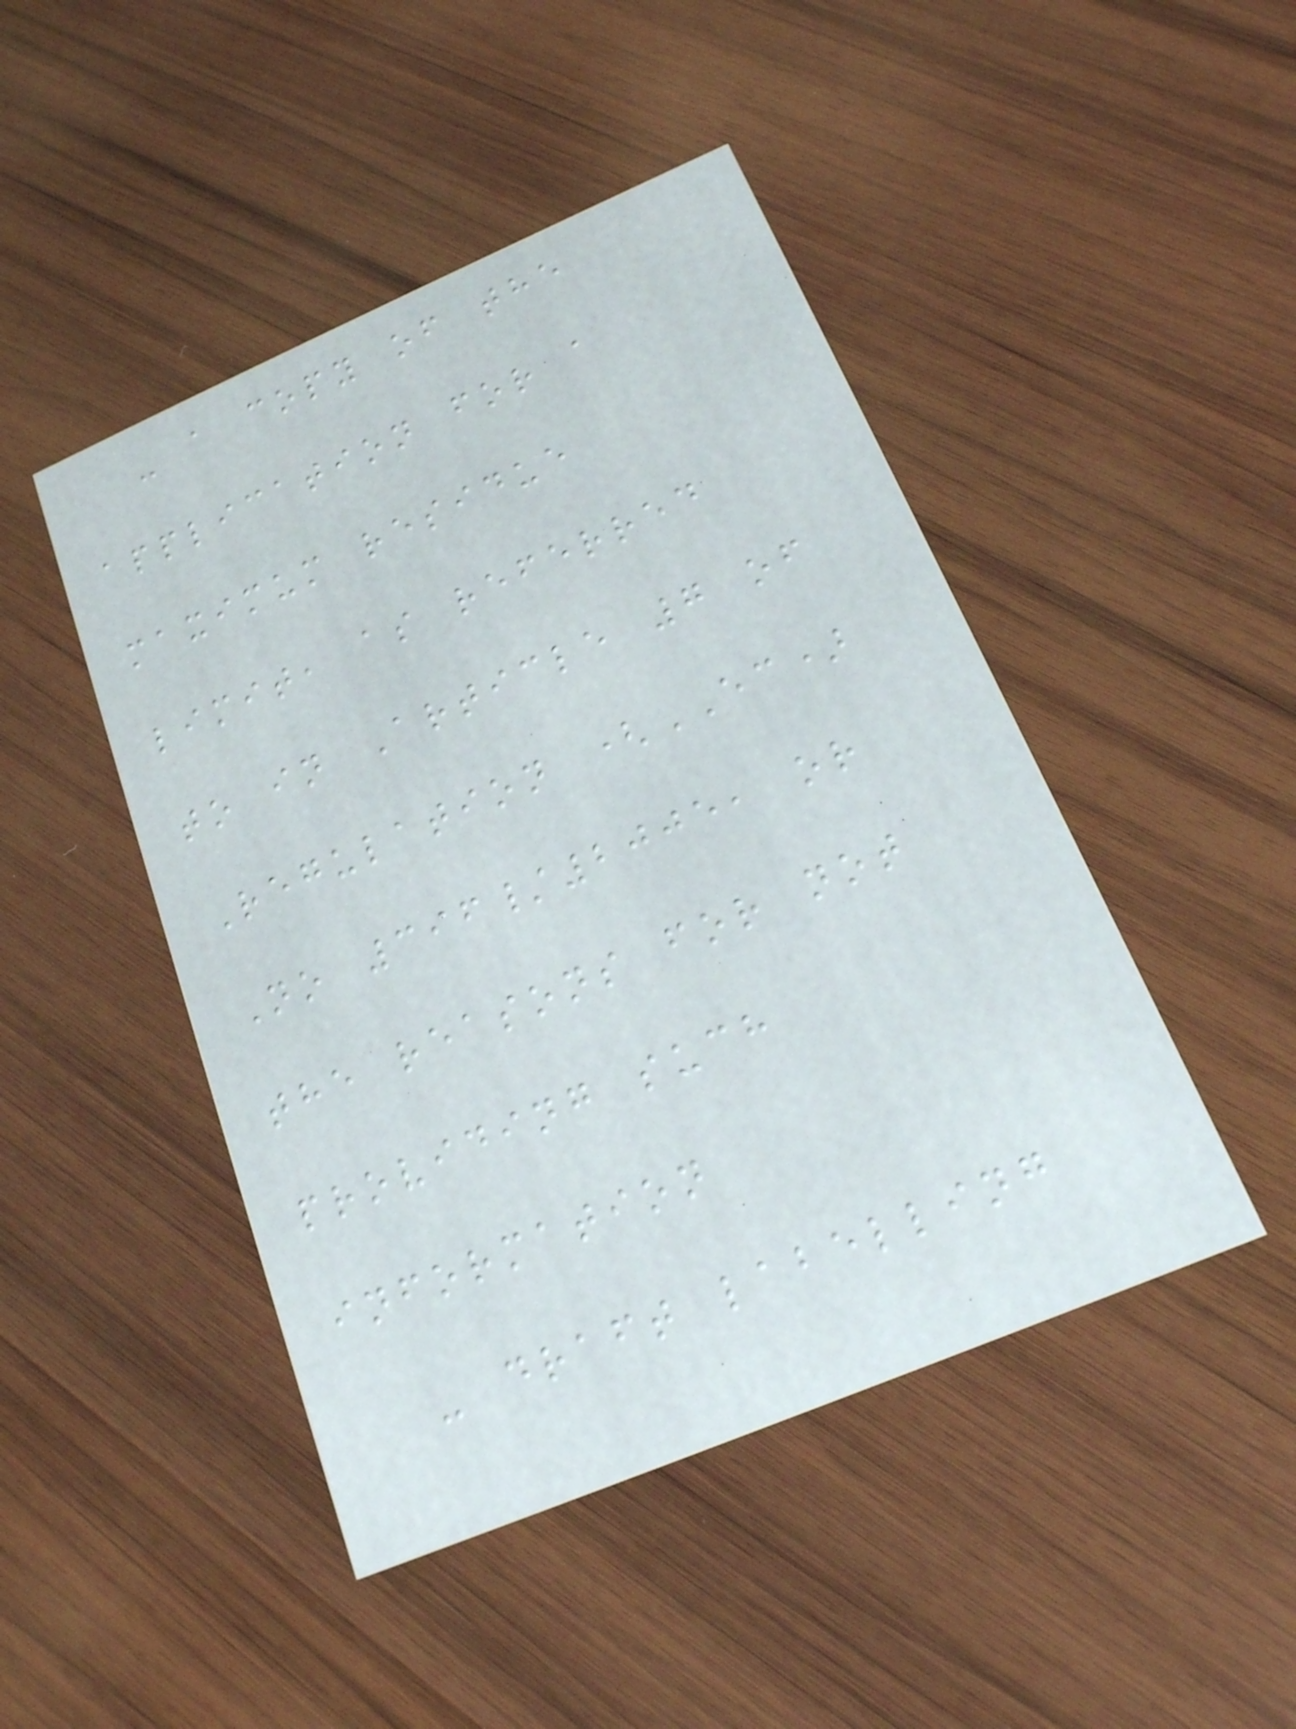- a copy of the
application for a
maximum residue
limit, as referred
to in Article 7 of
Regulation (EC)
No 396/2005, or
the reasons for not
providing such
information
- draft labelling
